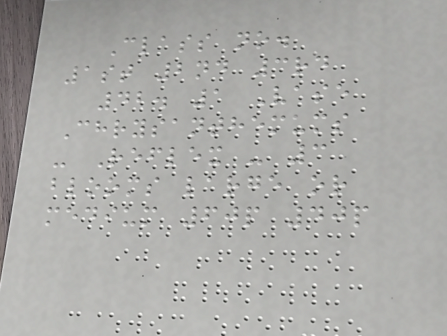Class no.
1st 2nd 3rd
42. 1 Vase
Chrysanthemums
- Reflex - 3
blooms large or
medium 60p 40p
